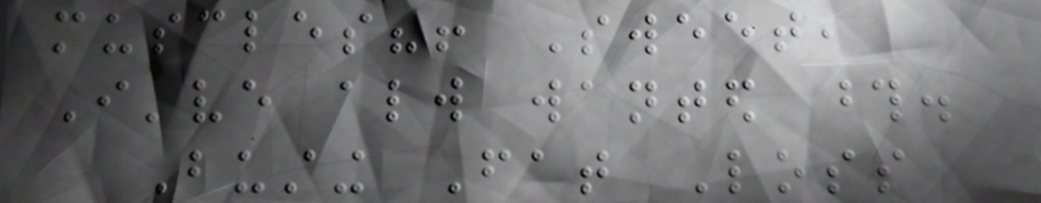muscles?! Sweet,
I've always wanted those.
Busting Fat Loss
